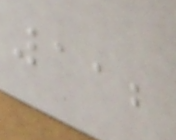112
